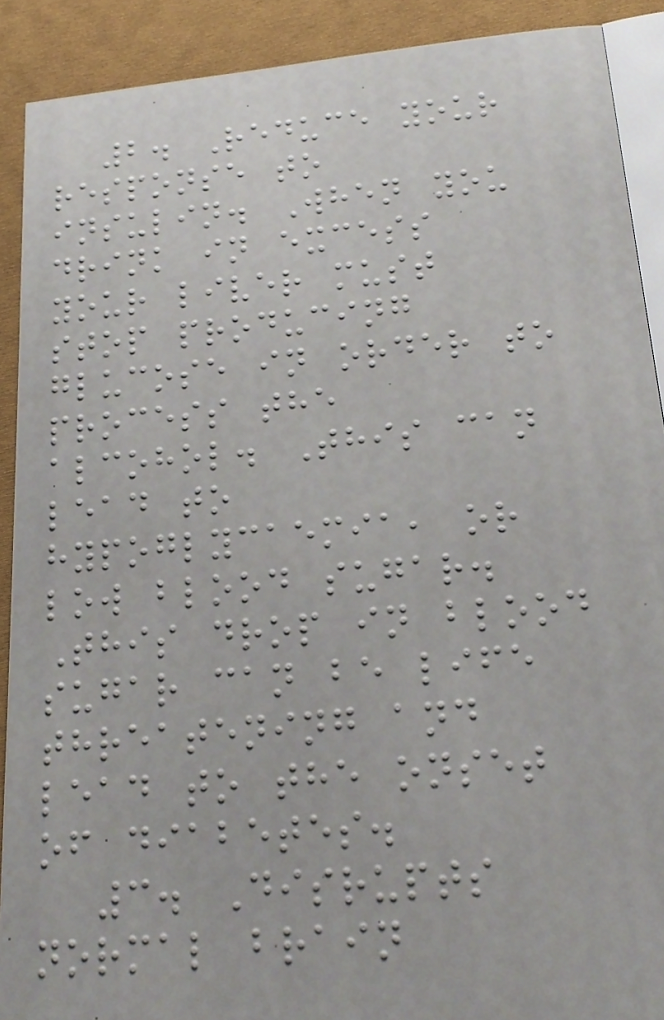2. Reduce your
response to
insulin. When you
drink in excess
your liver must
stop producing
glucose in order to
process the
alcohol. This can
lead to
hypoglycaemia, or
low blood sugar.
This drop in blood
sugar can be life
threatening and
lead to the onset
of diabetes.
3. Disrupts
normal brain
